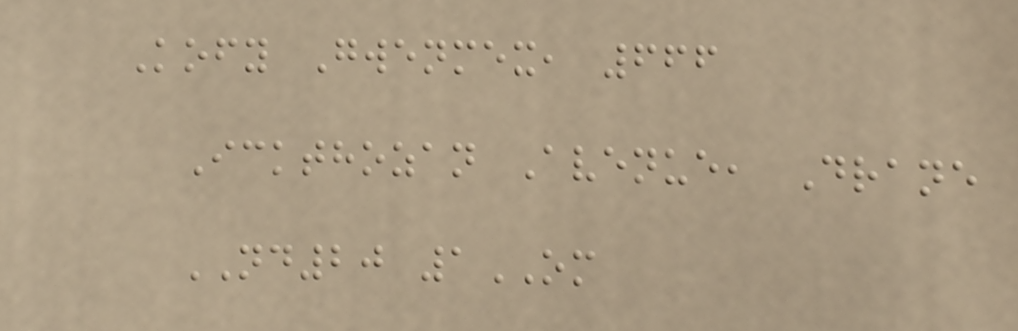Kofy Gwenmex, 666
Ickthozan Avenue, Drane
ND20 1OM
